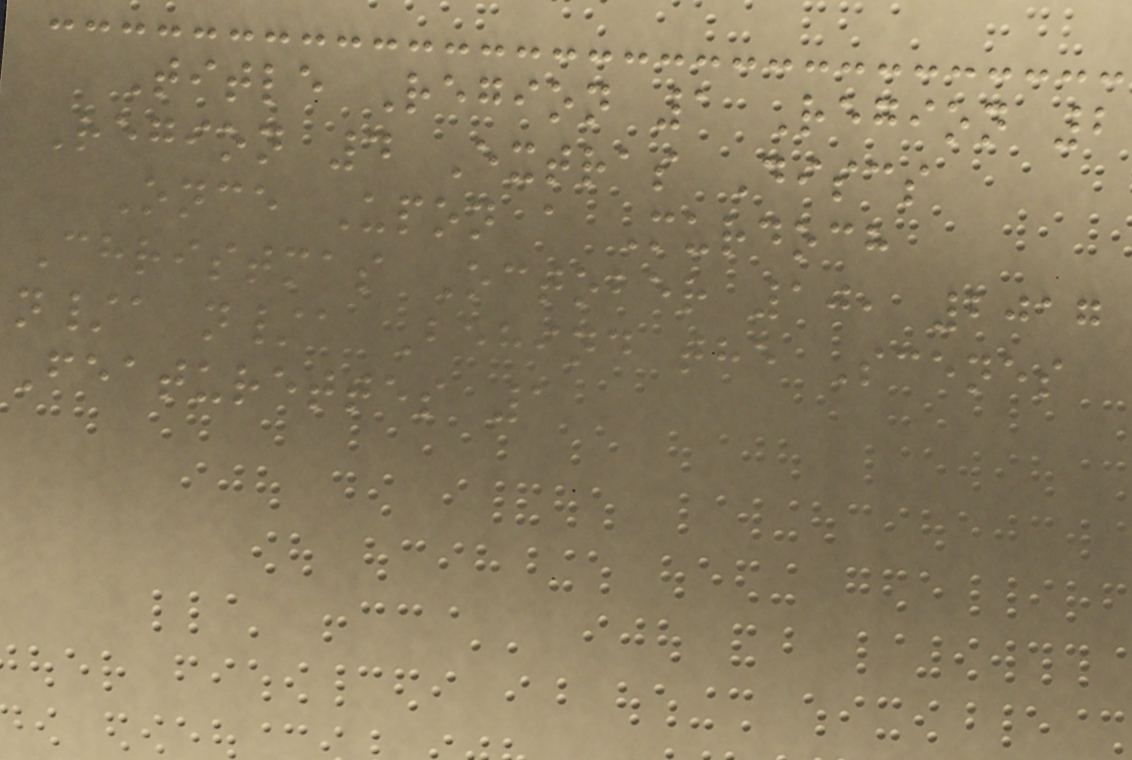Title Region 1 Region 2
Region 4 Extras Discs
Once Upon a Murdoch
Christmas October 10, 2017
n/a n/a Behind the Scenes
Featurettes 1
